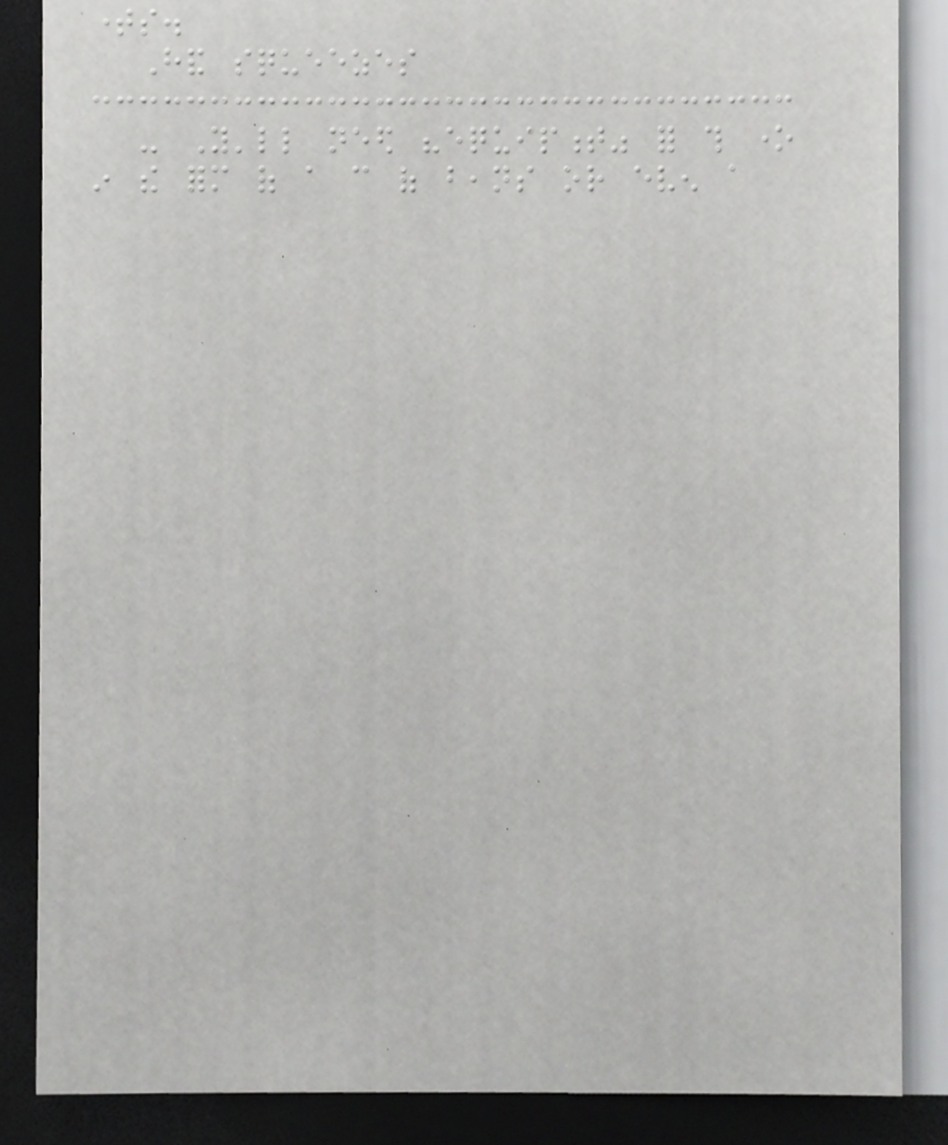times.
Hand squeezes
- You'll need "equipment" for this one
in the form of a can of beans or even a
